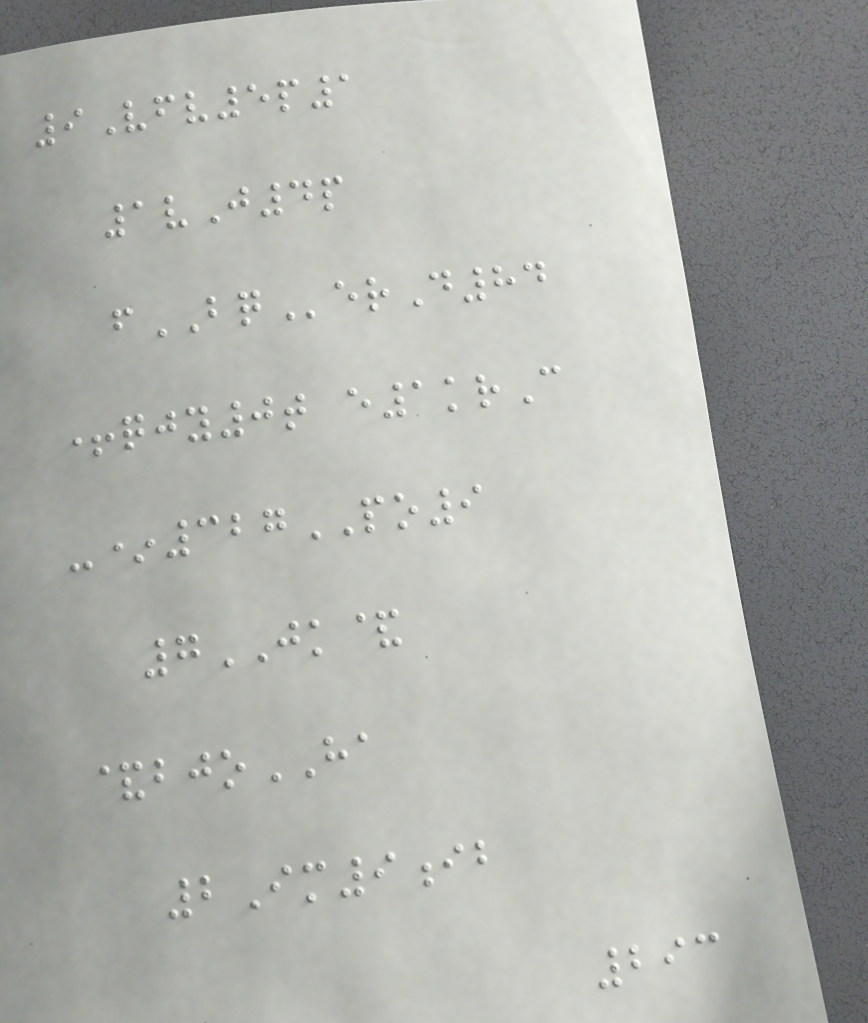9Vfv5p1
1vJ4p
fBQerD84
+qjy0t e1krC
-*327PO9
7JK&
&bjoHA
2Im9ib
293
